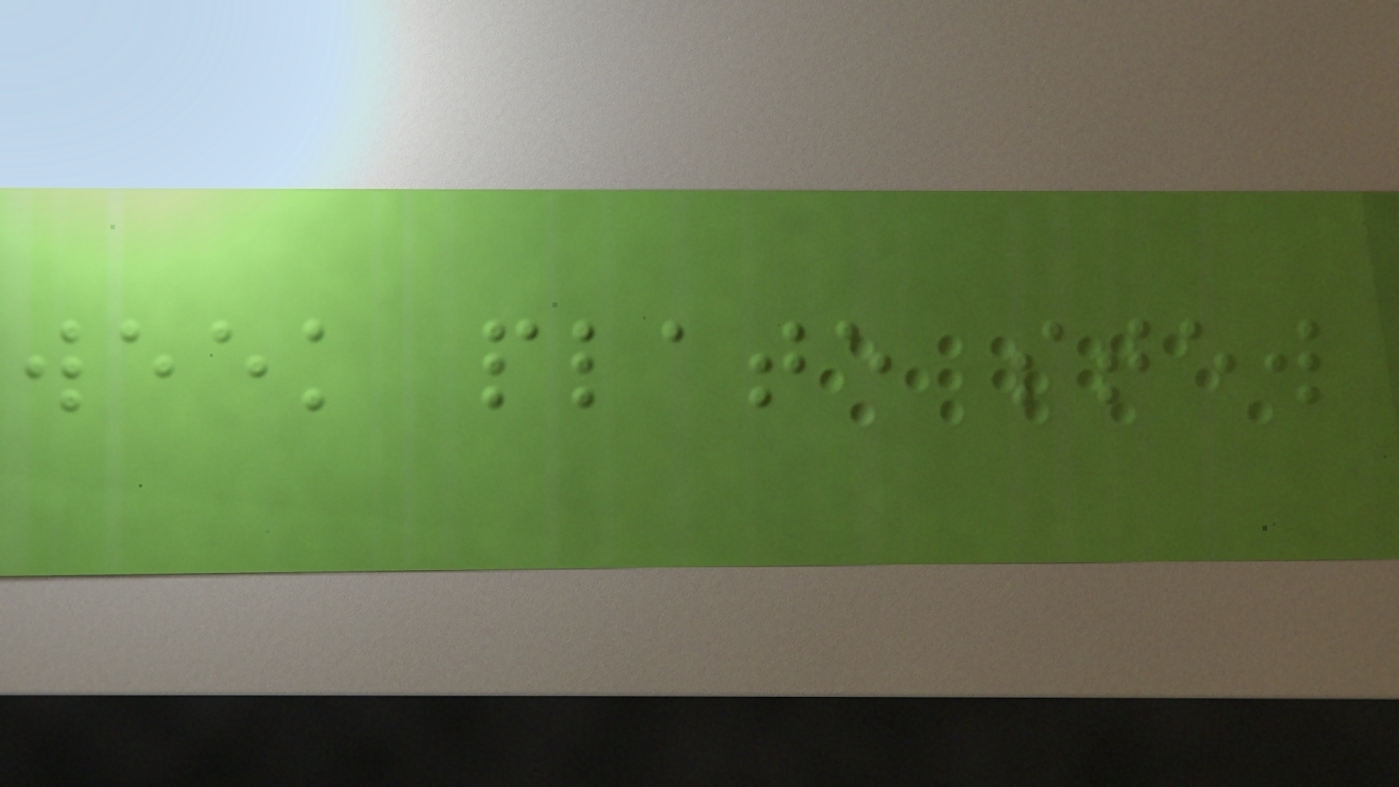week plate stew
